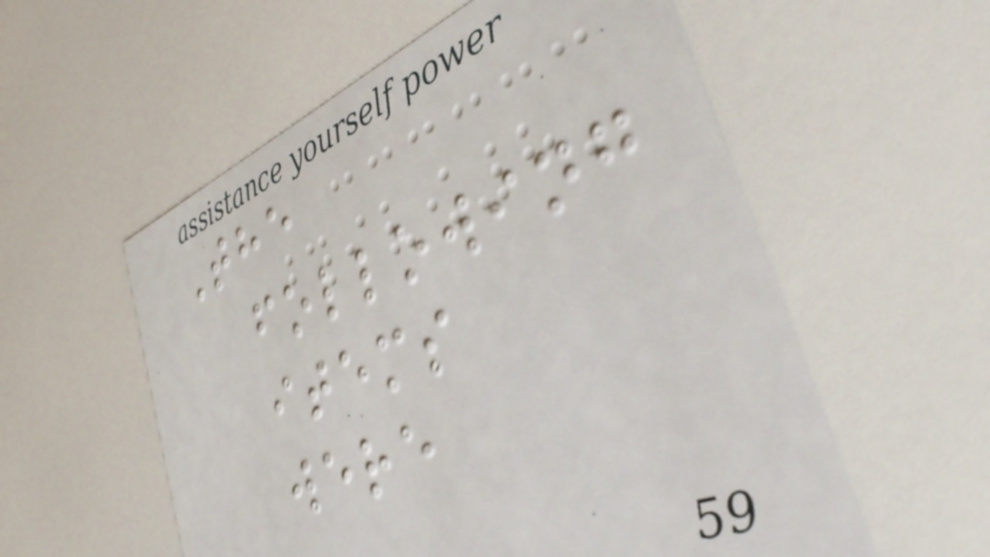The
following
items
were
